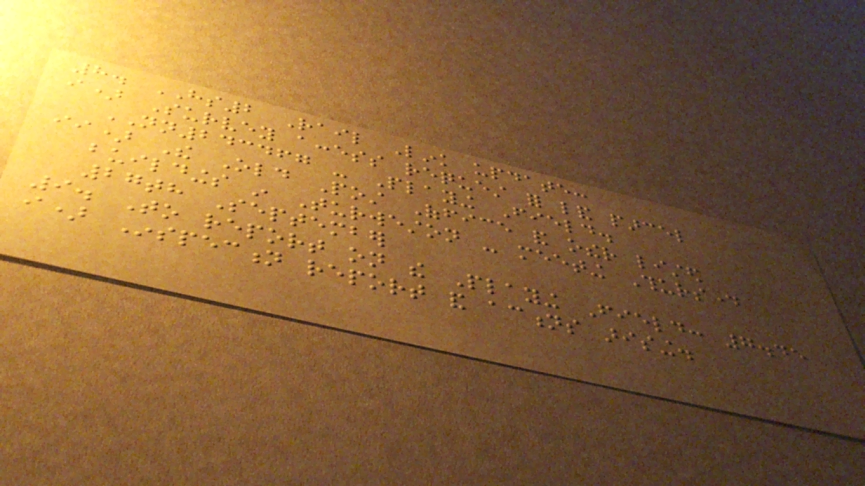8. HS2 Rail Link update:
i) Survey access request for land parcel
NN243467 - Playing Field.
ii) The Old Post Office and other listed
buildings in Turweston - meeting Thursday
27th September
9. To report on the Playing Field: 7.45
i) Inspection report and actions arising.
